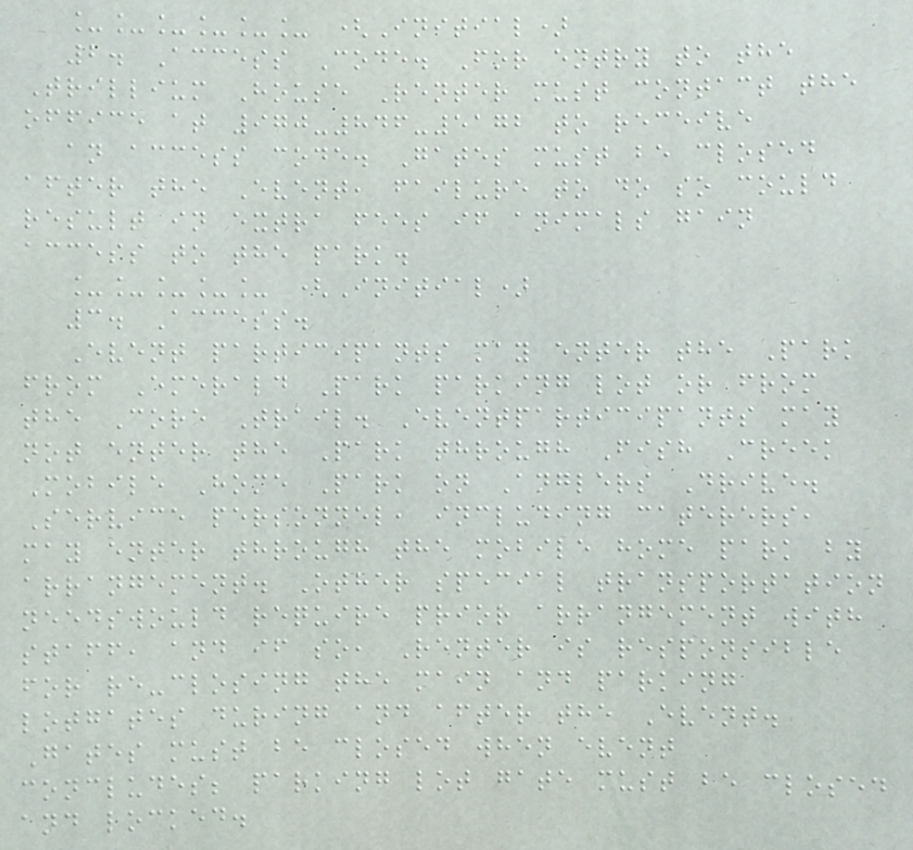______ (Initial)
2. Access Code. For entry to the
Trillium House Renter must contact the
office at 970-846-5172 to receive
an access code. Gates must be closed
after the Event, failure to do so could
result in extra fees if animals gain
access to the park.
_____ (Initial)
3. Access.
Event participants may enter the Park
from Emerald Park parking lot or from
the Core Trail. Eventparticipants may
not enter the Park through Fish Creek
Mobile Home Park on Anglers Drive.
Service personnel, including caterers,
may enter through the mobile home park by
arrangement. Other special transportation
needswould require prior arrangement with
staff, and if so, Renter is responsible
for re-closing the main and parking
lotgates during and after the Event.
Gates must be closed when event
concludes; parking lot gate must be closed
and locked.
